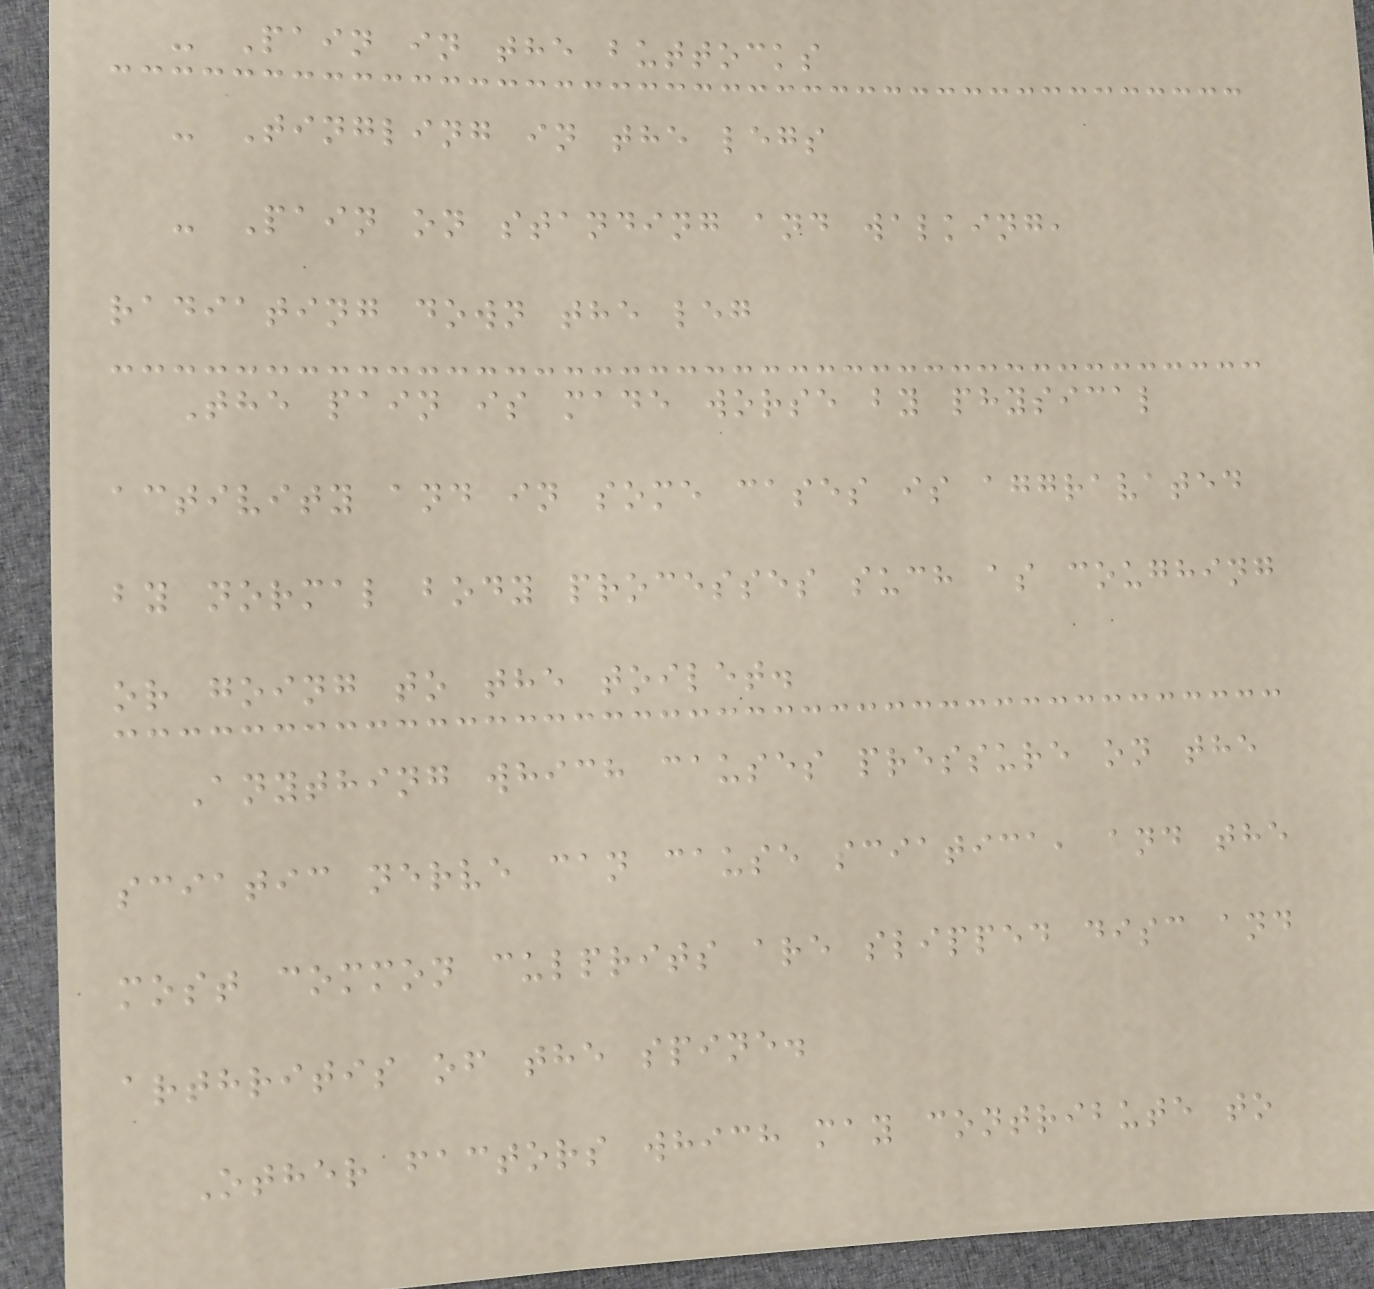- Pain in the buttocks
- Tingling in the legs
- Pain on standing and walking,
radiating down the leg
The pain is made worse by physical
activity and in some cases is aggravated
by normal body processes such as coughing
or going to the toilet.
Anything which causes pressure on the
sciatic nerve can cause sciatica, and the
most common culprits are slipped disc and
arthritis of the spine.
Other factors which may contribute to
